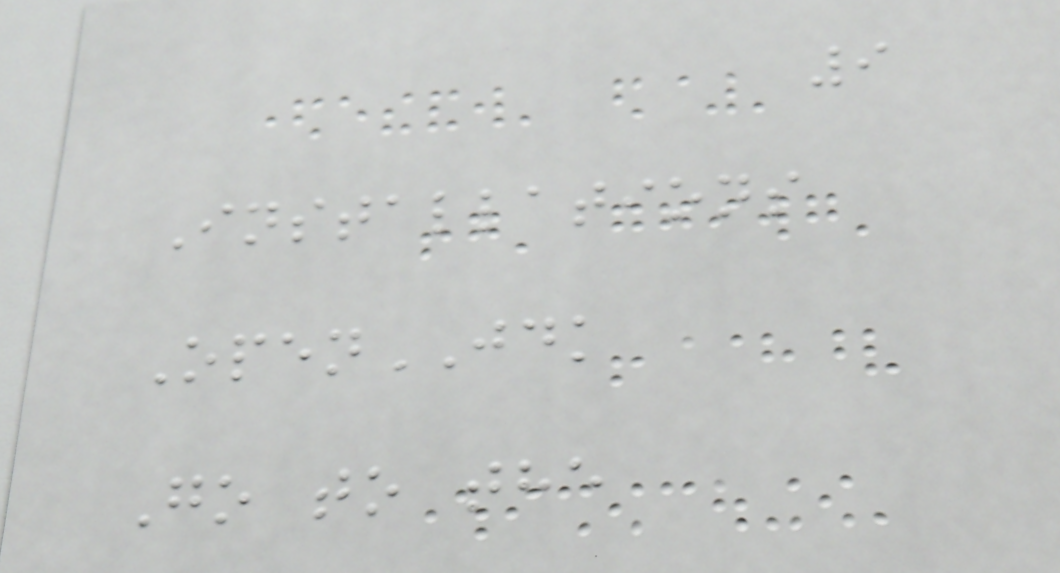9
Installations
OpenJDK
Go to the
